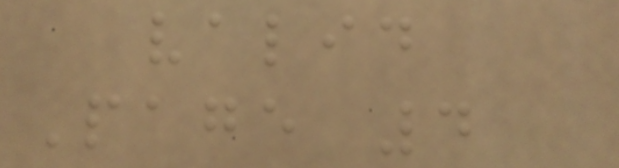valid
Page 4
